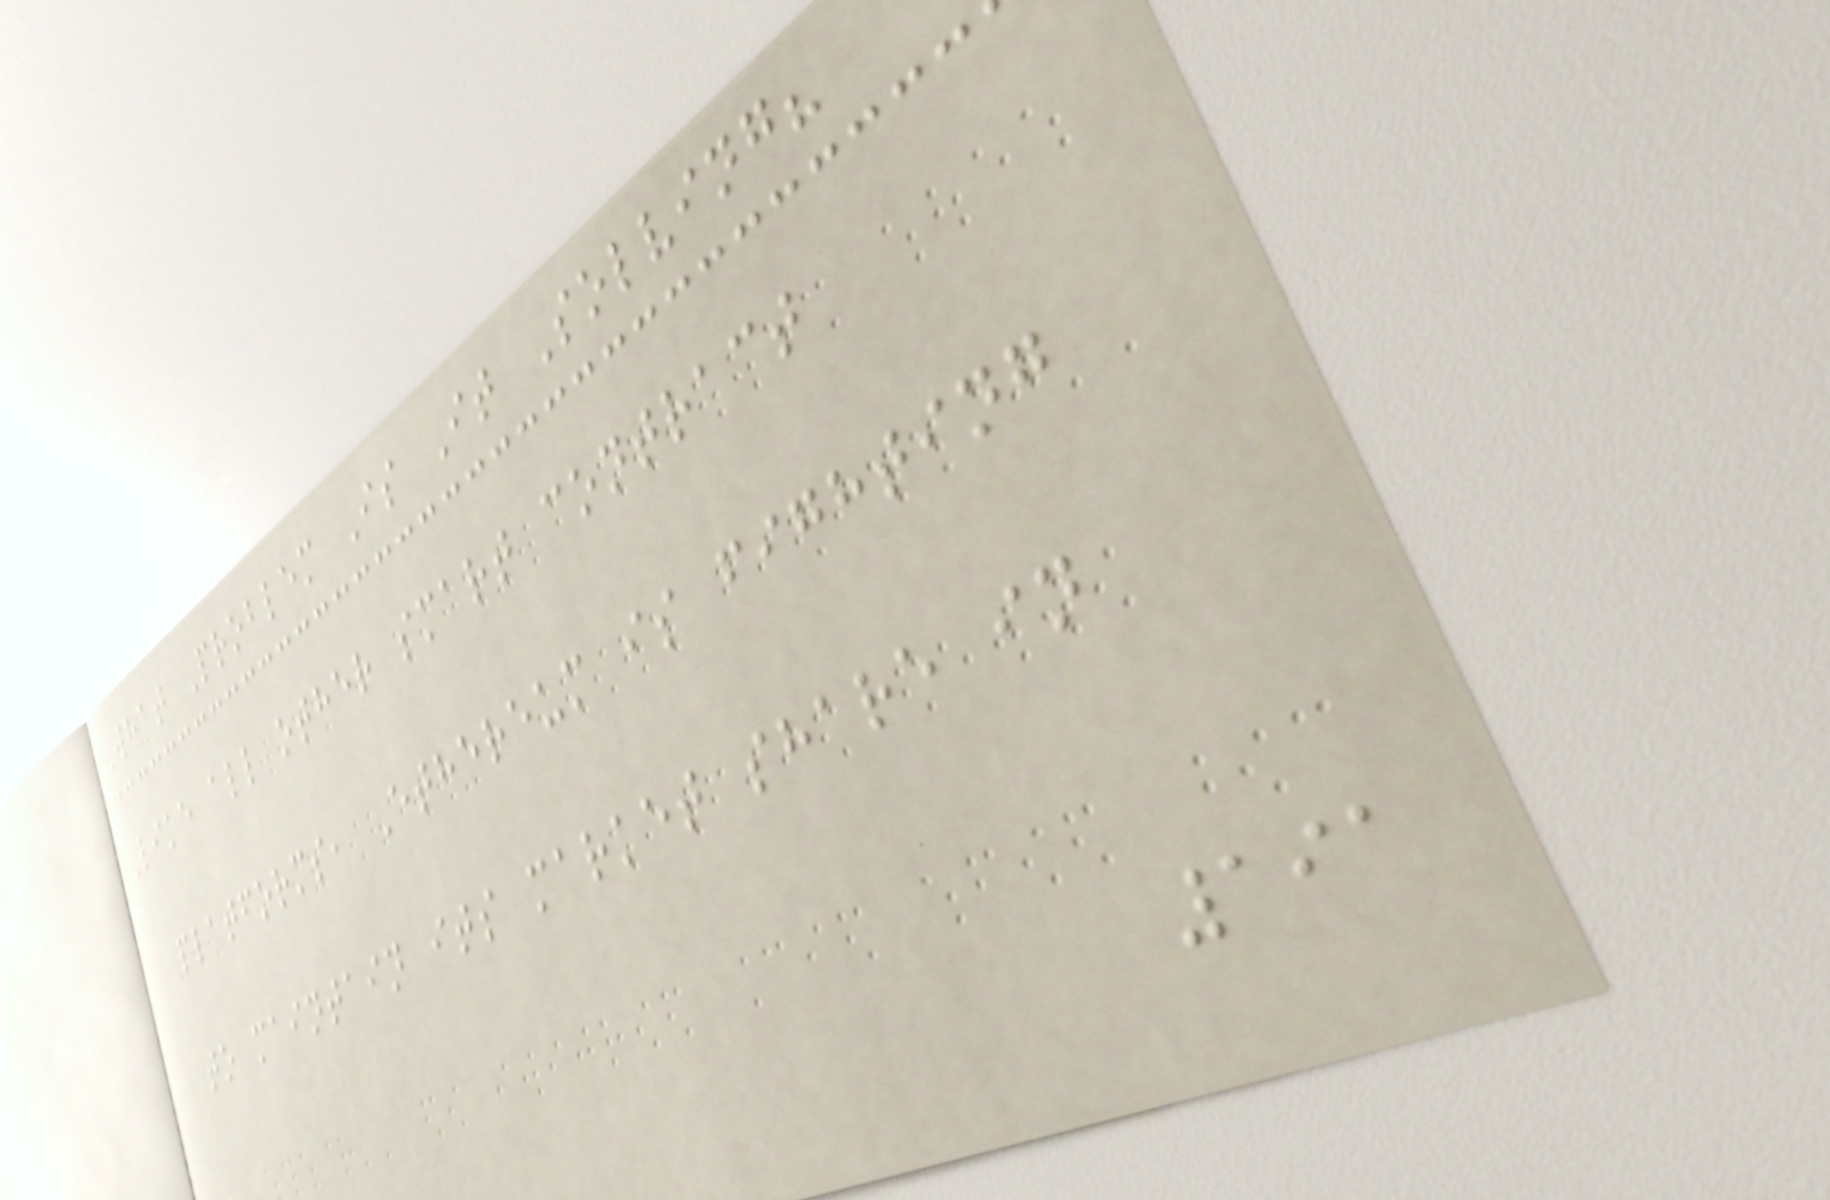What Problem Is It Solving?
Like all other smart contract
platforms, Ethereum is fighting
to maintain its market share in
191
